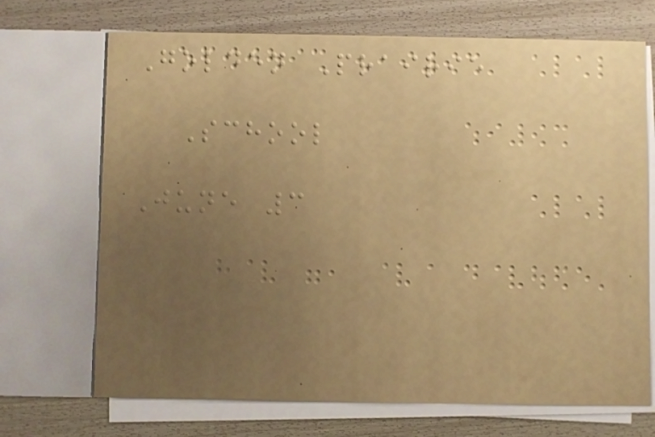Golden Prairie
School
June 3
